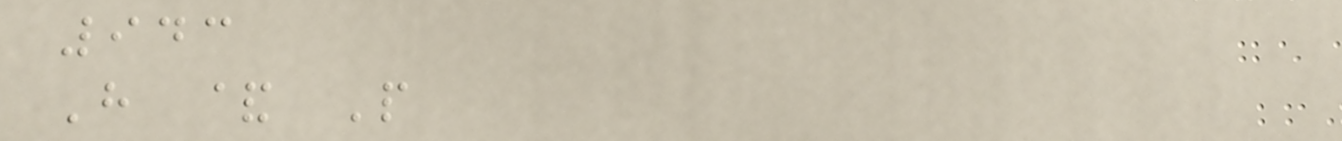943
H & P
